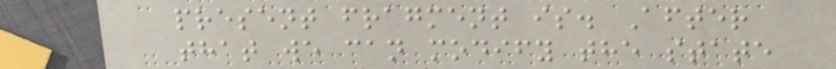present fragment is. After
that we can modify the state
